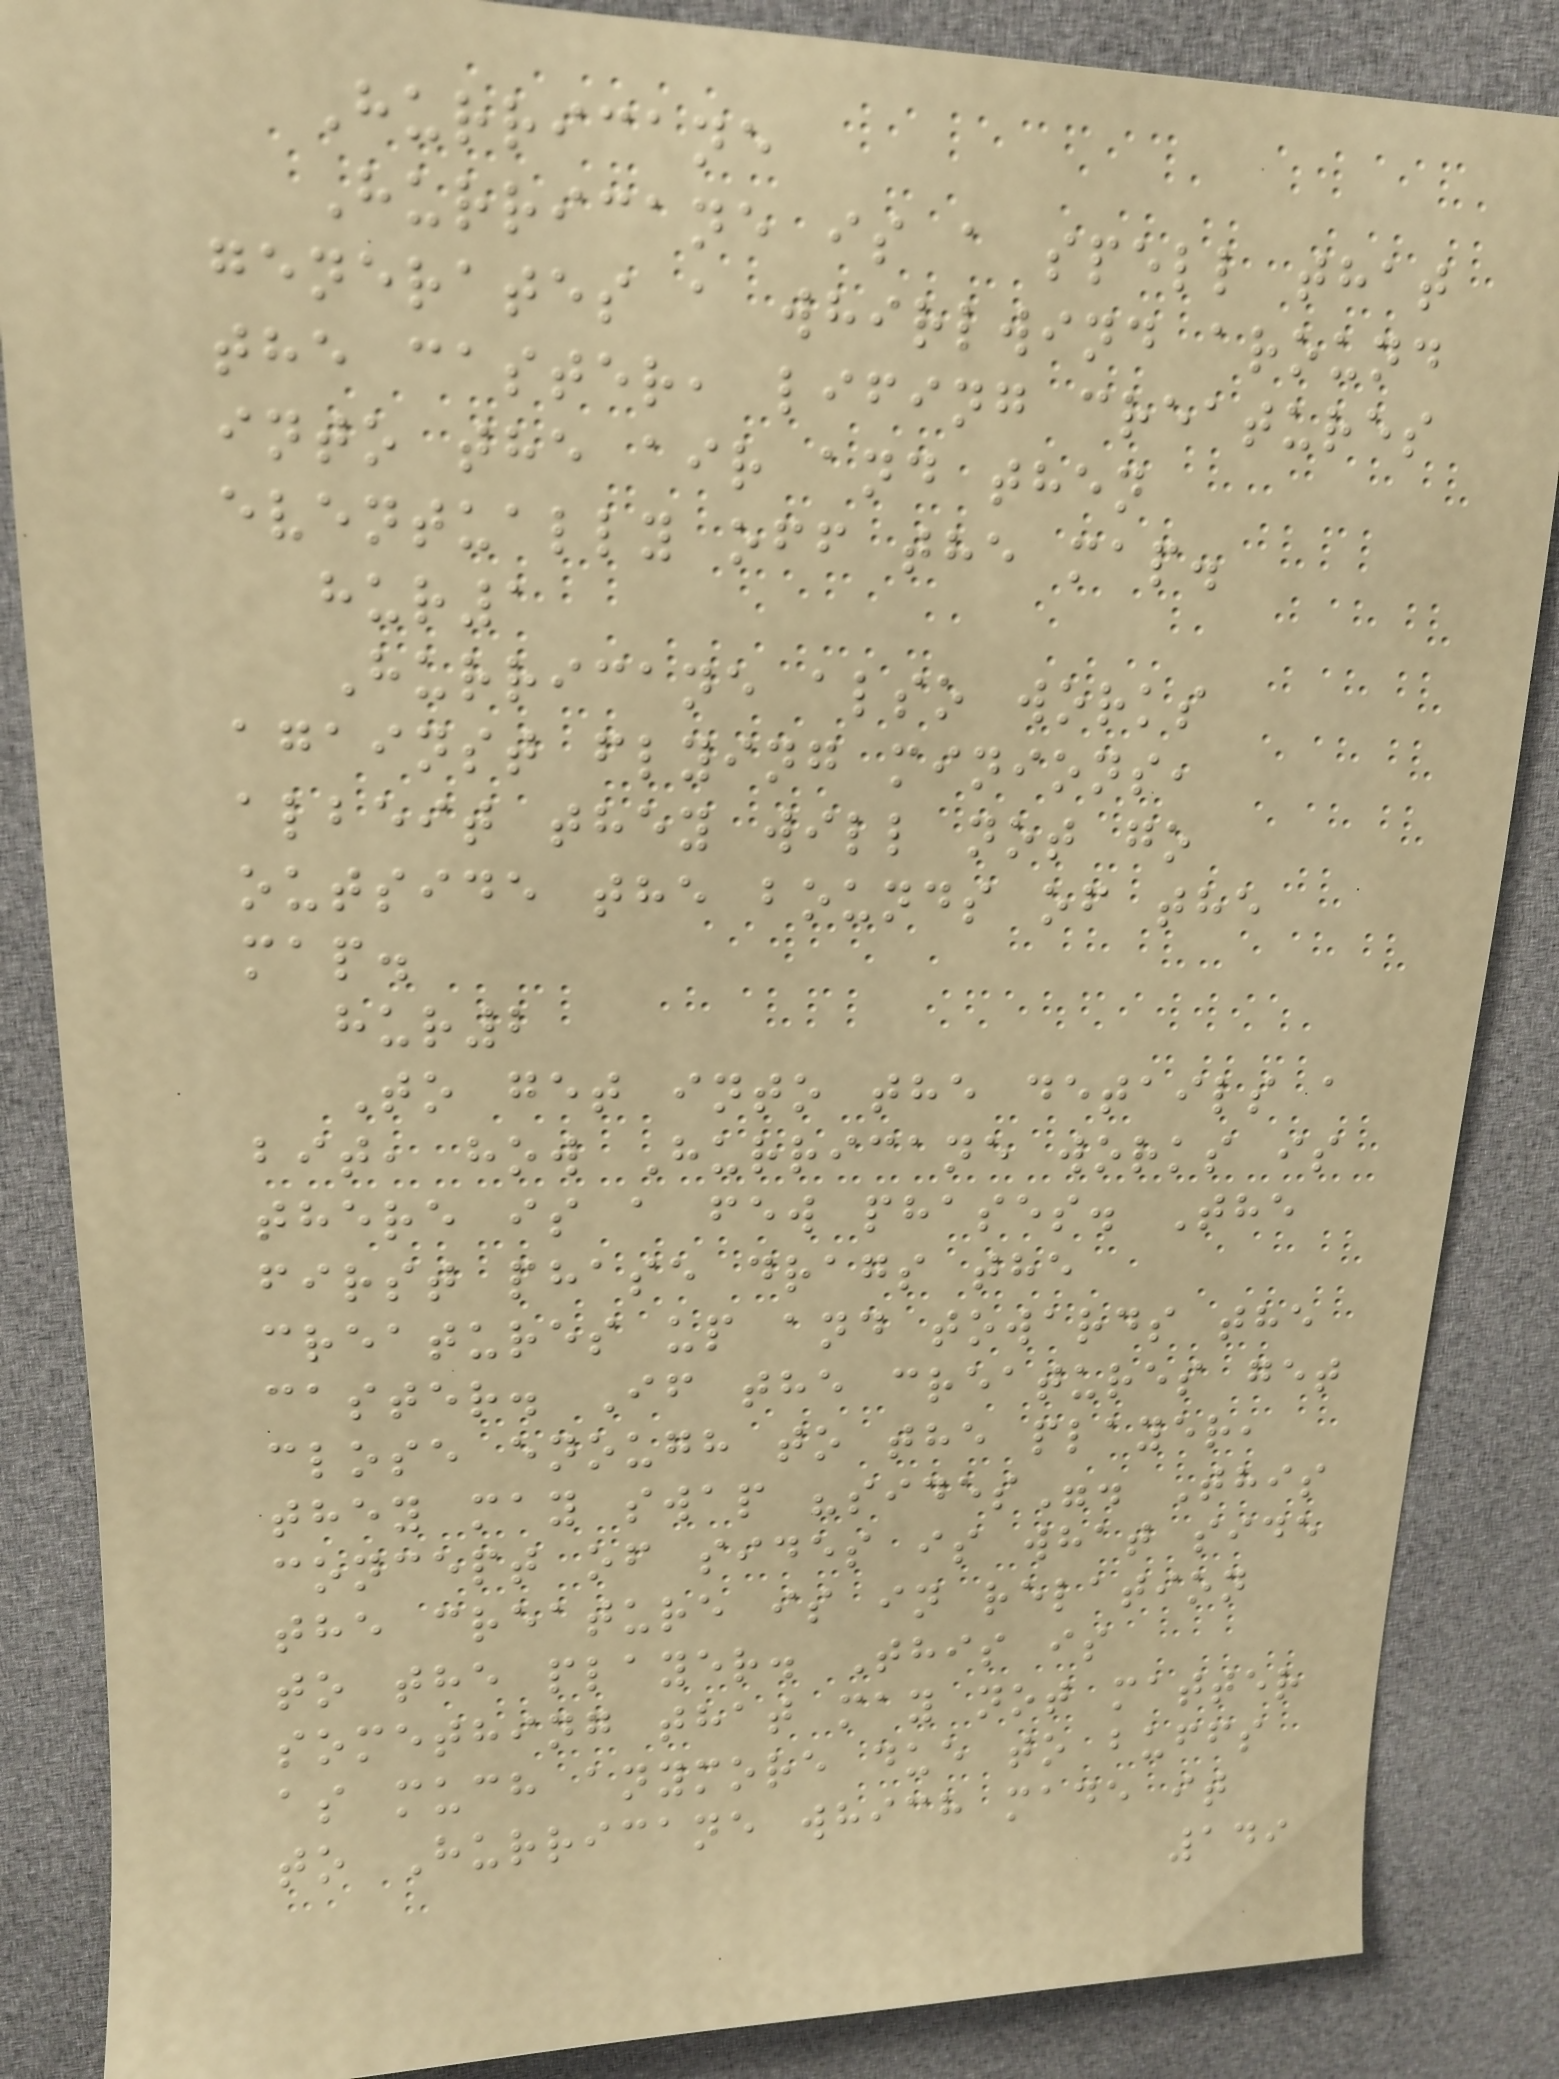Hurricane
Hurricane is a spell that
generates a whirlwind around
the caster, lifing creatures
into the air and then
eventually off the map.
hur1
Hurricane also works
against flying minions,
albeit they will not go
outside the bounds of the
map.
hur2
To get into the details a
bit, how Hurricane works is
there is a few phases. The
first phase drags the
creatures up and towards the
caster. If the creatures get
close enough to the player,
they may swap "sides". This
concept of sides is what side
the creature is in relation
to the player. This is
something that may not matter
as much anymore due to buffs
to Hurricane which made it
149
